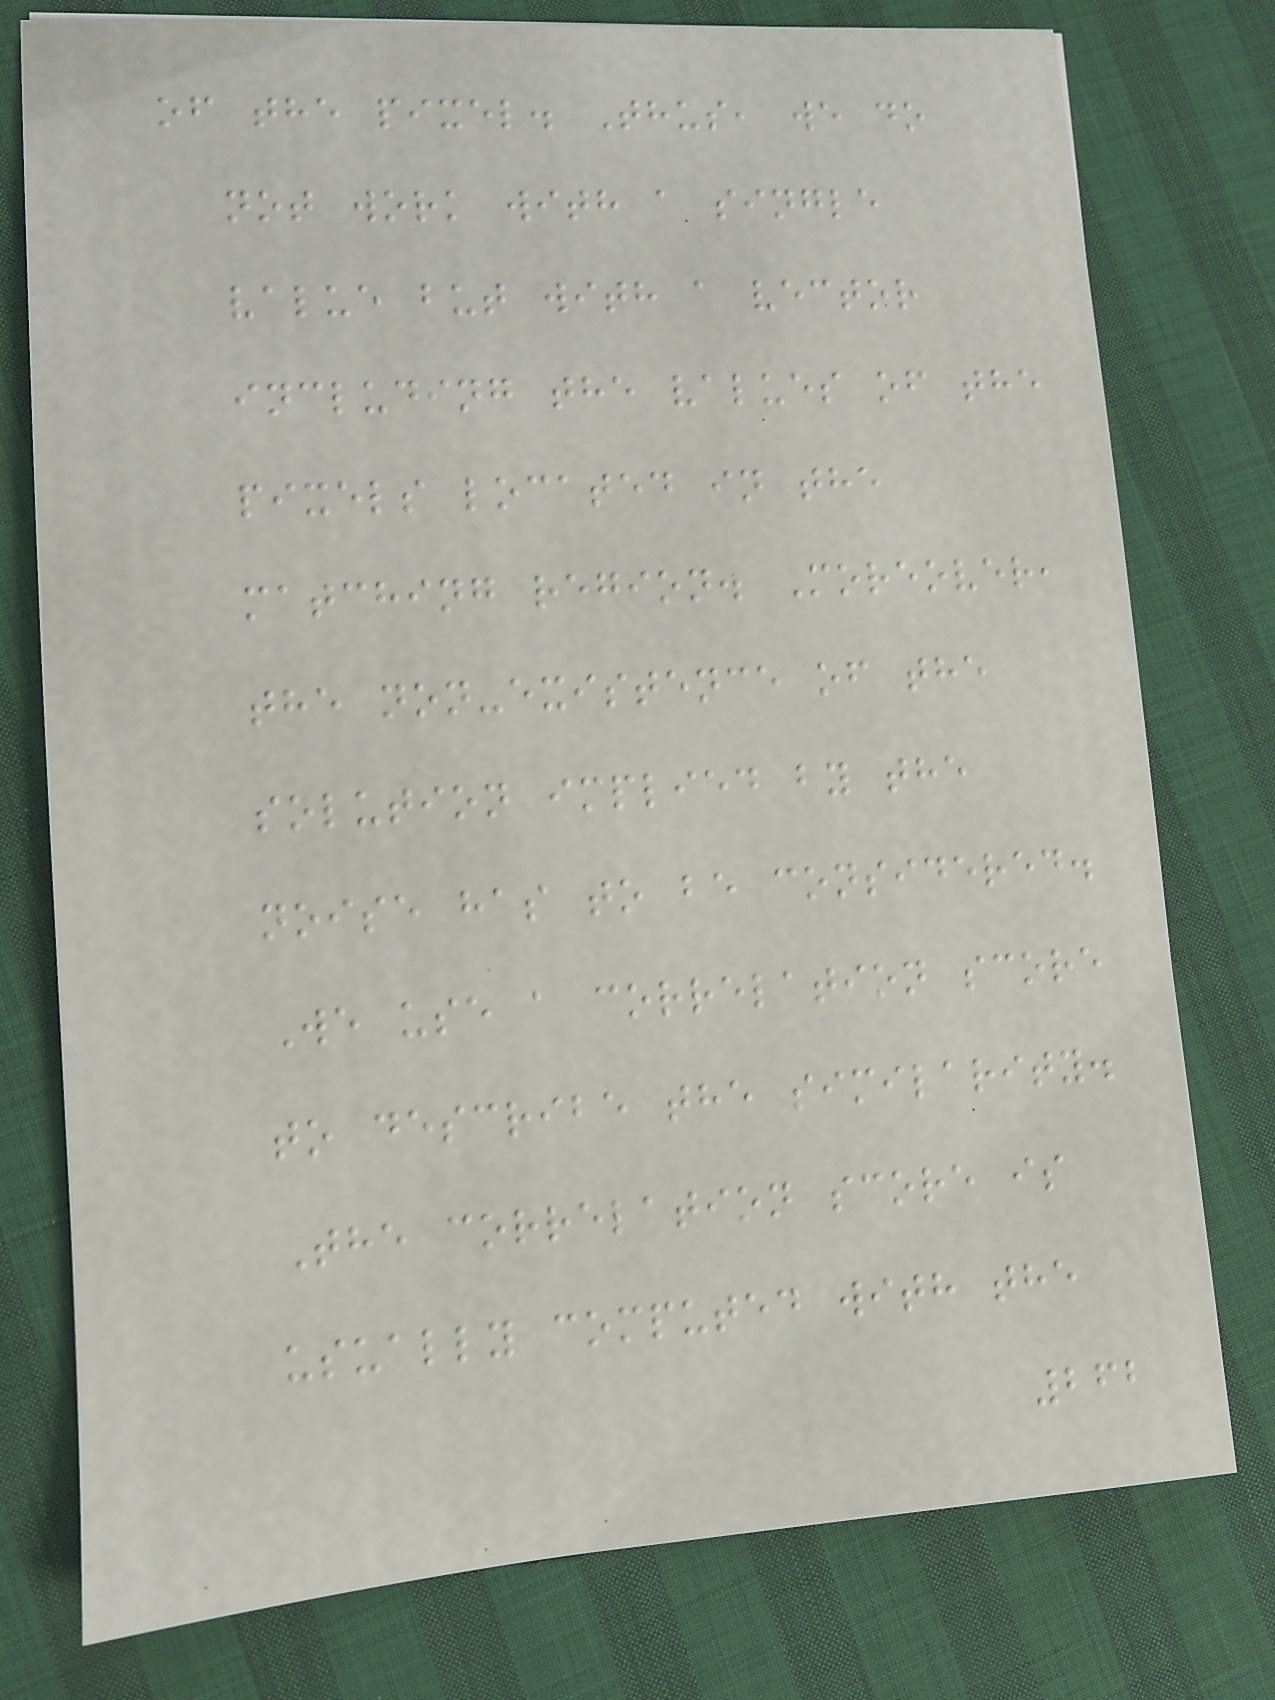of the pixel. Thus, we do
not work with a single
value but with a vector
including the values of the
pixels located in the
matching region. Moreover,
the non-existence of the
solution implied by the
noise has to be considered.
We use a correlation score
to describe the similarity.
The correlation score is
usually computed with the
262
